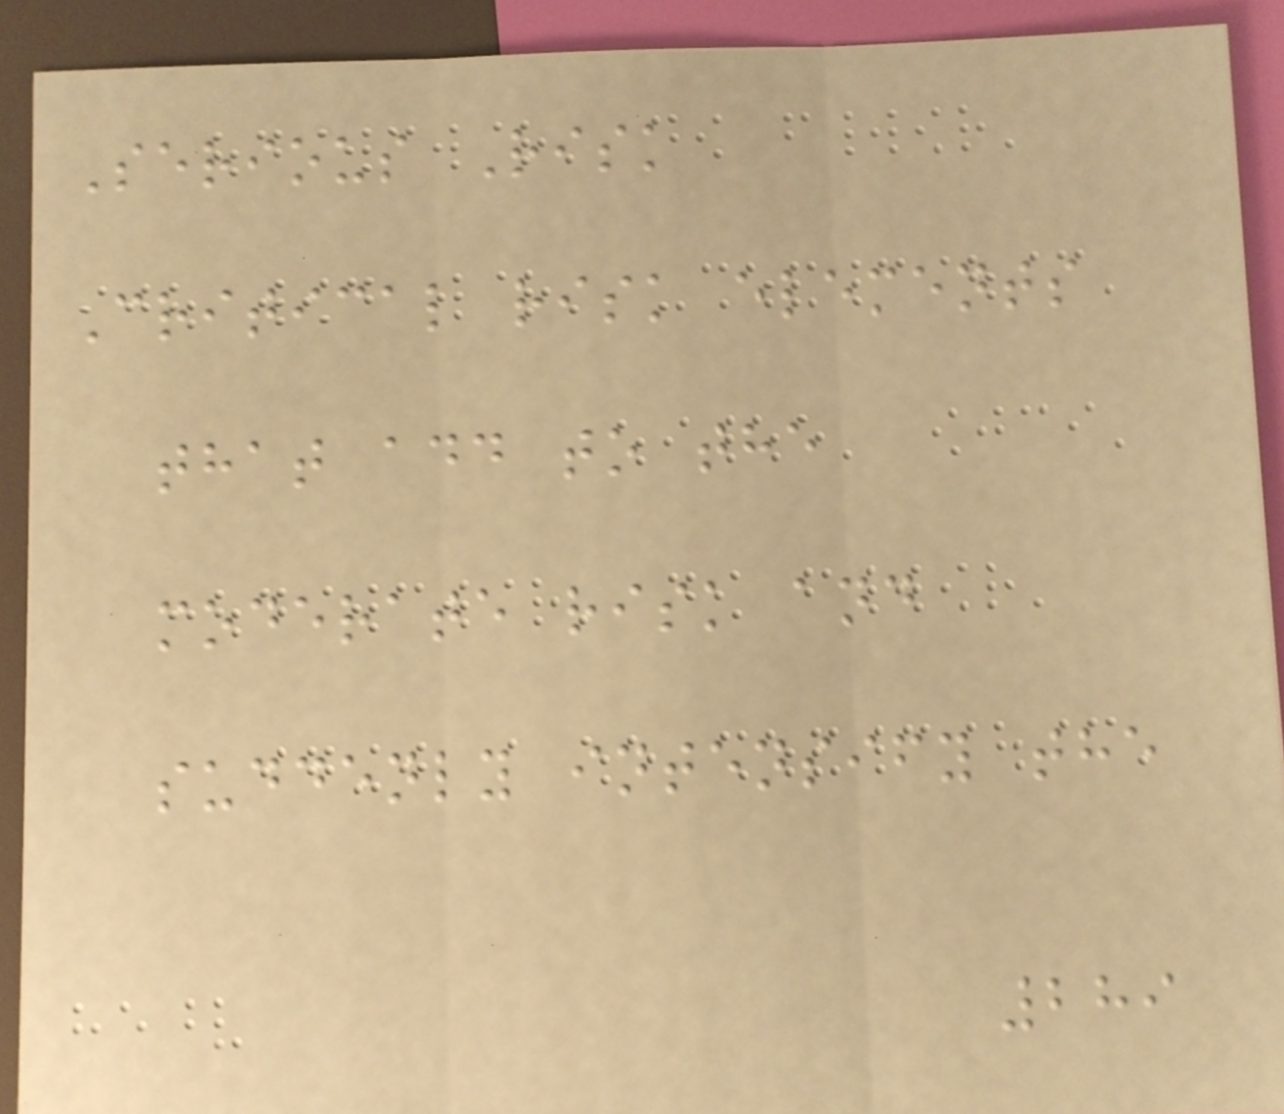Serious Risk
Critical risk elements
that add to the
moderate risk and
suddenly intensify the
289
